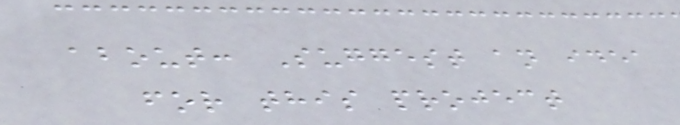about: Suggest an idea
for this project
